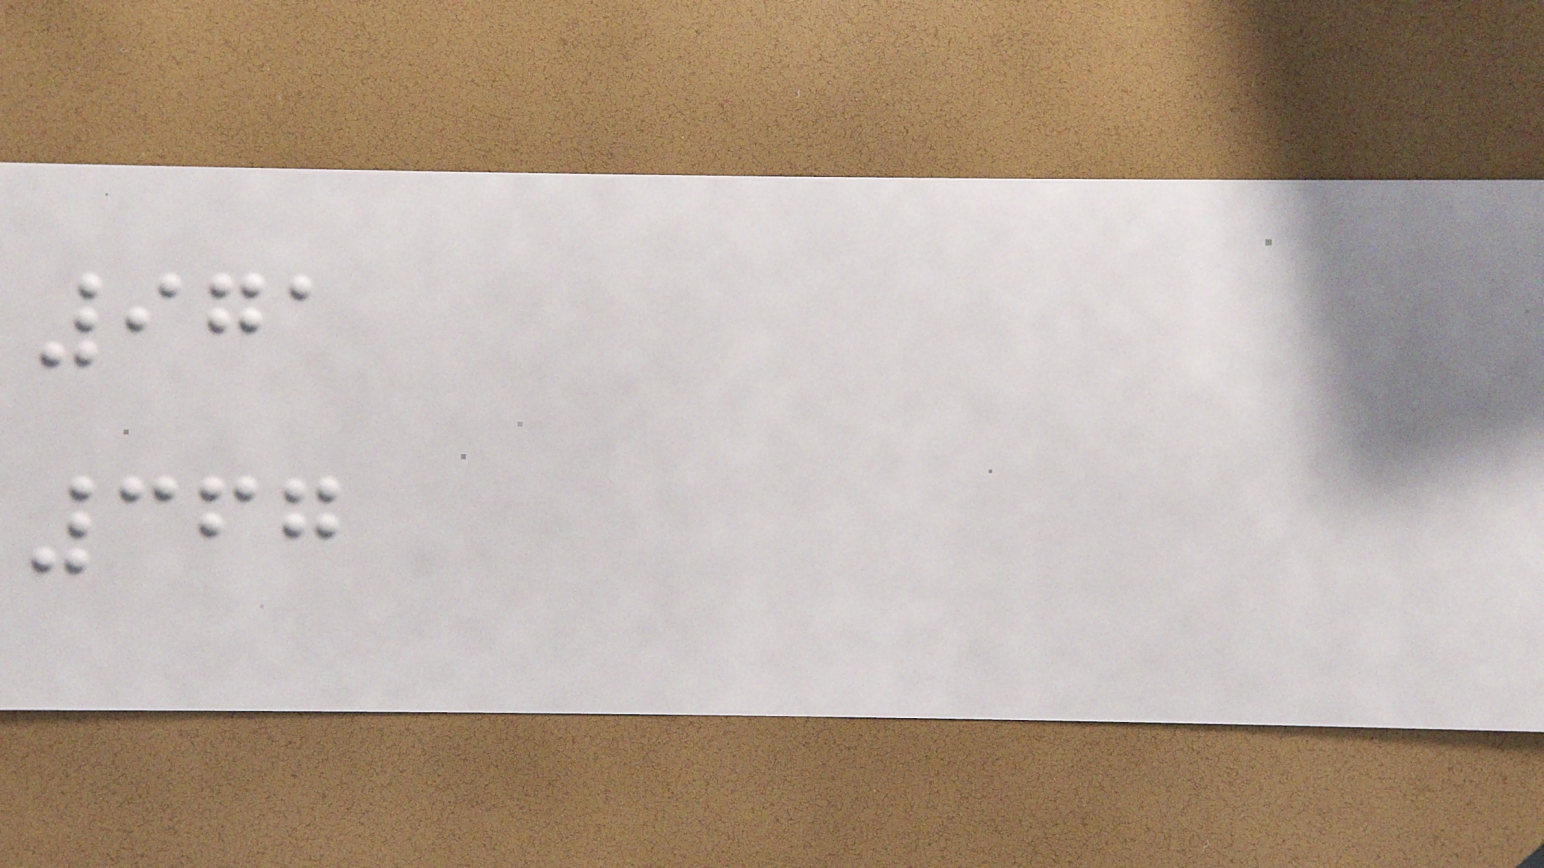971
367
